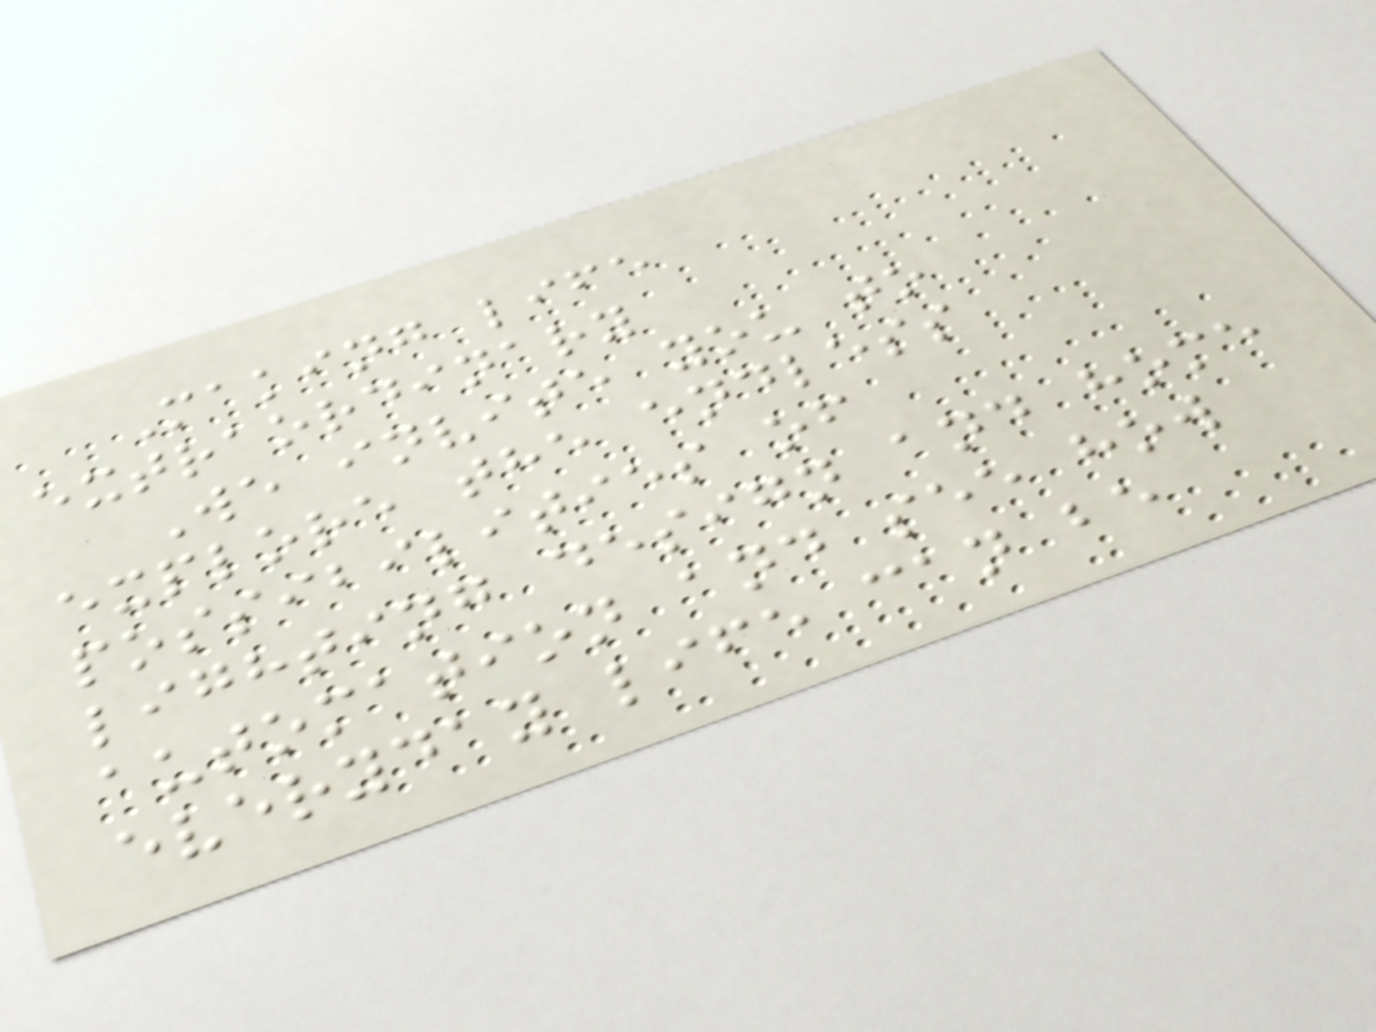Making life
extraordinary
We invite you to
explore the endless
possibilities of
lighting design and home
automation and see how
everyday life can be
